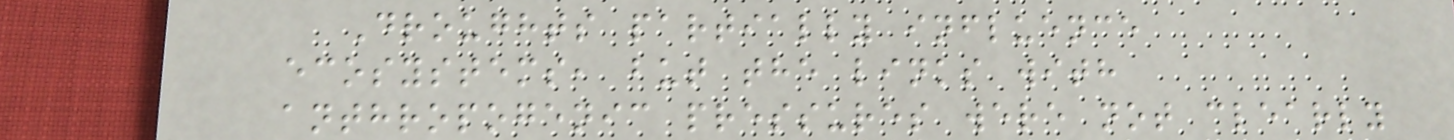Droughts partially influence
ecosystems, but the links with
anthropogenic pressures were not clearly
